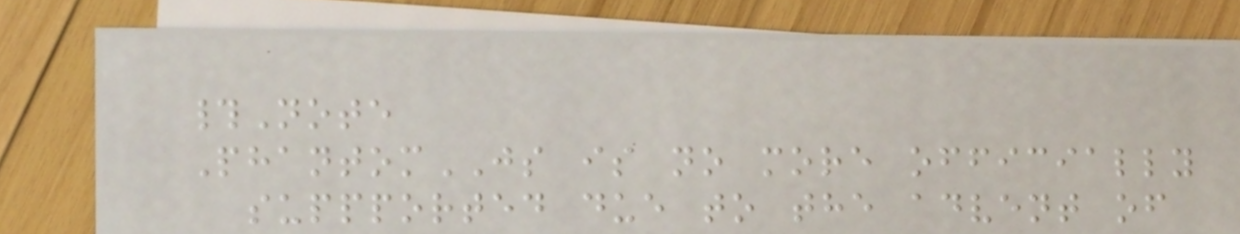#Note
PhantomJS is no more officially
suppported due to the advent of
